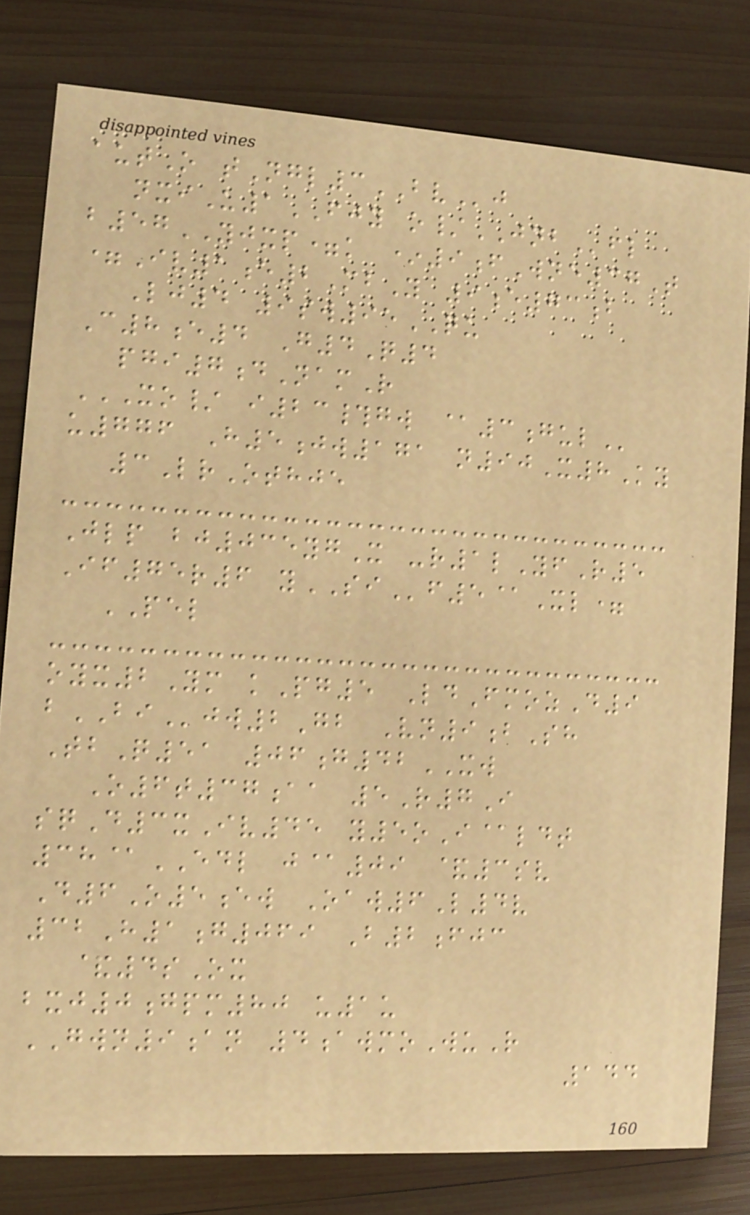autO tNgl3BVj
nxiU1FJY o/JNBfl
b57YJXP=k *9fWne37T
=Iv1e2MbY 9e73b
Lj4 9sw95QU
C8e4 G4Q4
pgi7dNamR
XO/ I23#GW @3GUL
u776 H5jw171 n90X8Ky
3LrOthje
Jlp bj035ygX -r1lYfR5
If75r6 ySIf5@Xl=
PEL
oyx2Ym kPg5 LdFmozD9
bBIjw2Gb Vn9bSh
TbQ51 06g42XW
O6t37aa 5R7I
sqD3xIv45 y5oI@ldt
38@EDL j@09 &3sv
D6O5ew Oaw6L4v
32H1g069 B2fjc
&4sOx
bxj0gpm80 u1u
GWN9an 4awmoWuR
144
